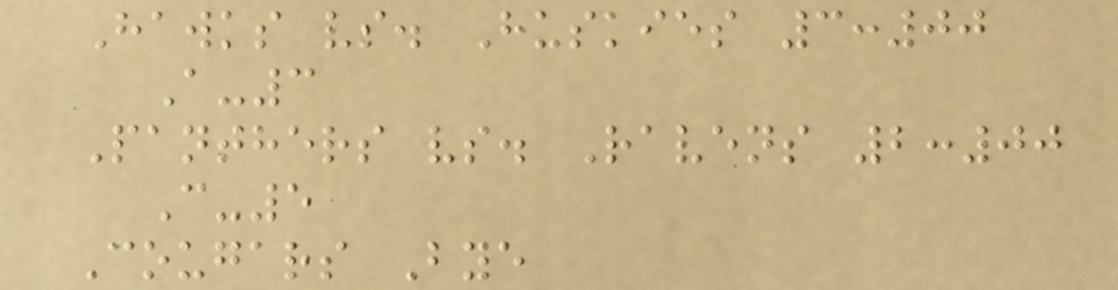Hawks vs. Huskies 3:00
A-3
Panthers vs. Ravens 2:00
C-5
Cougars Bye
